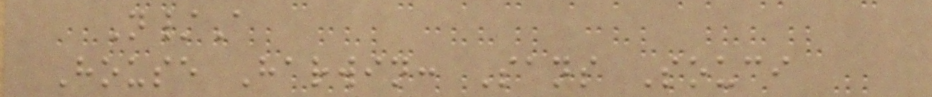N/A
House Harwin: Sans Souci
